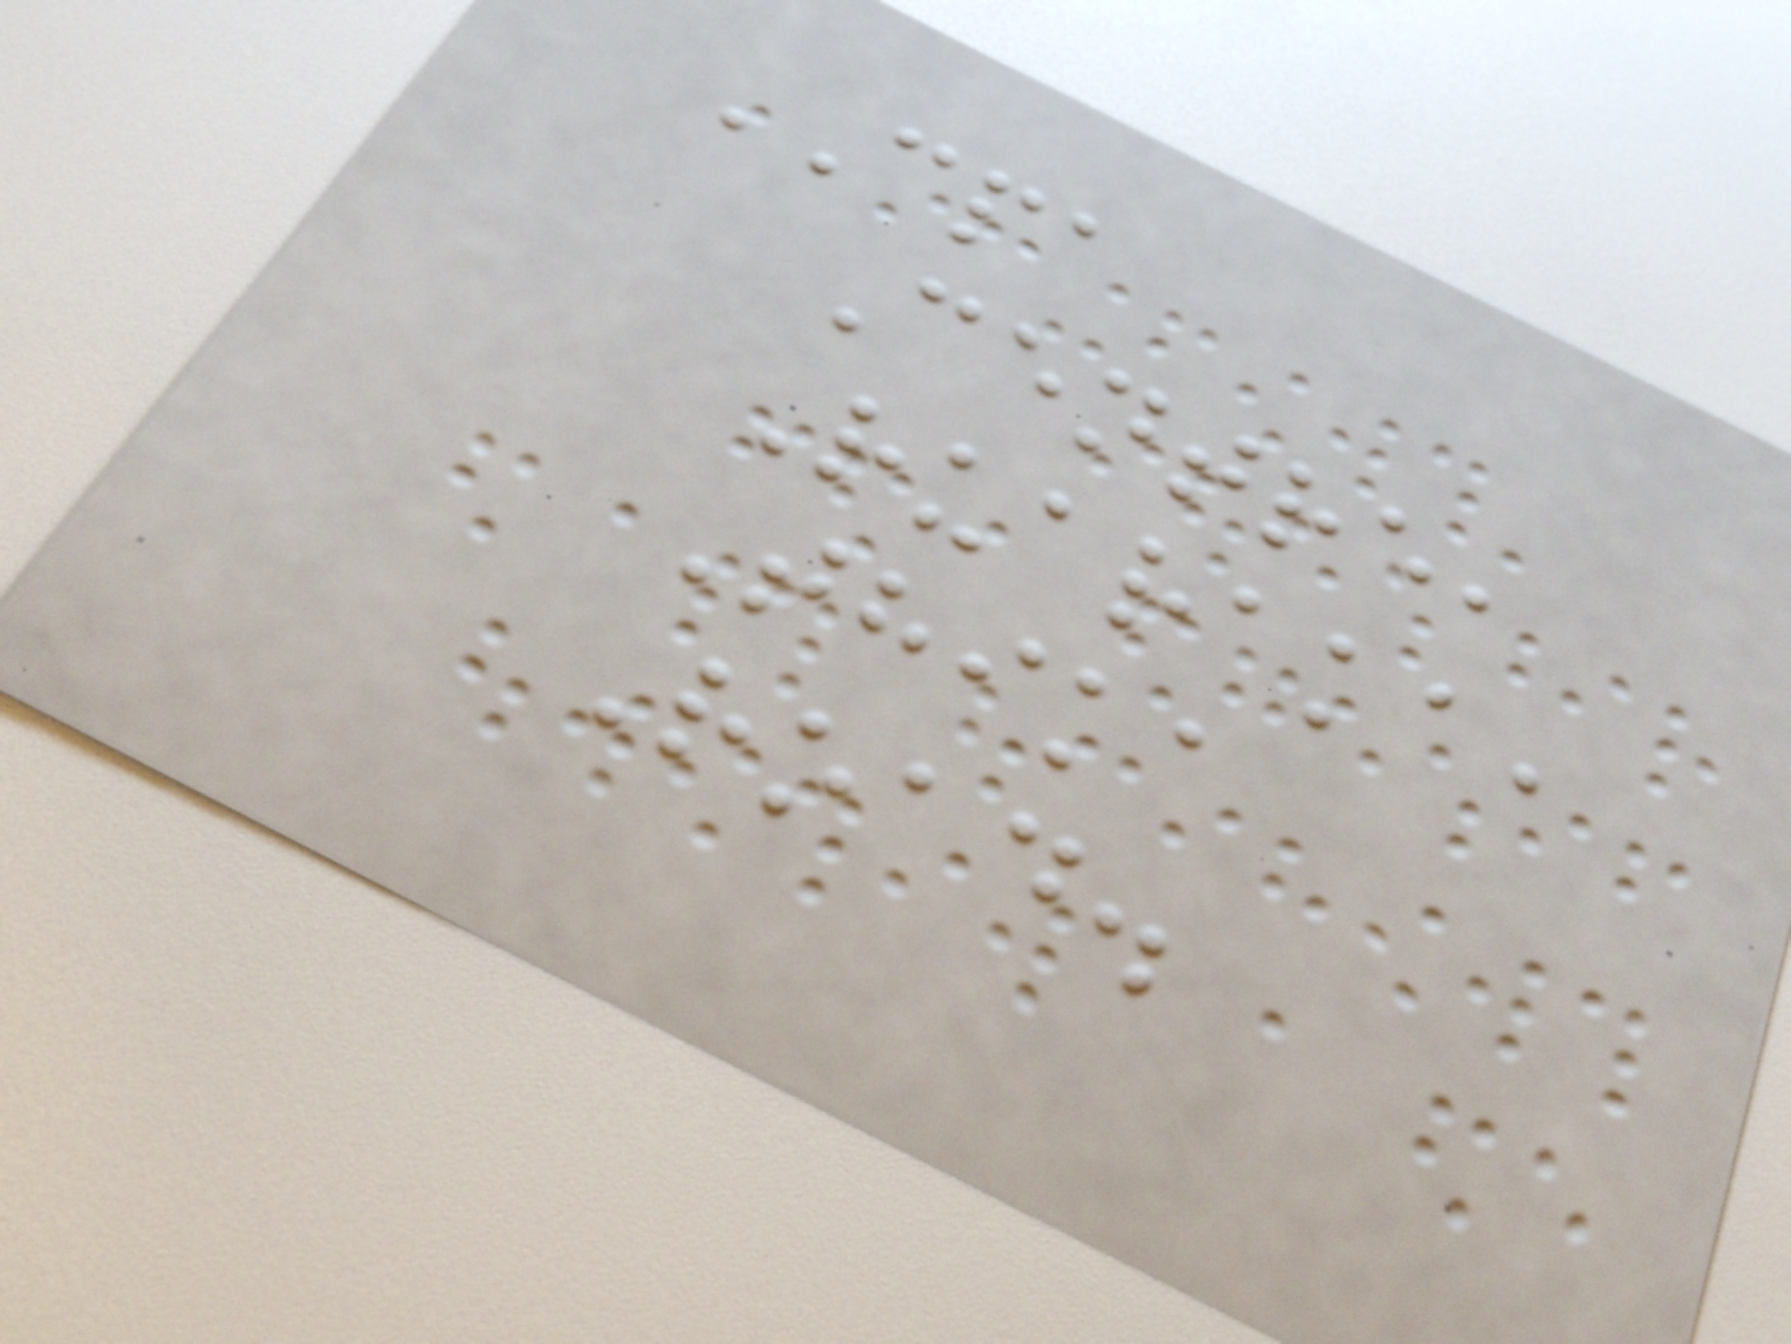CPA
Centre,
Ruaraka,
Thika
Road.
